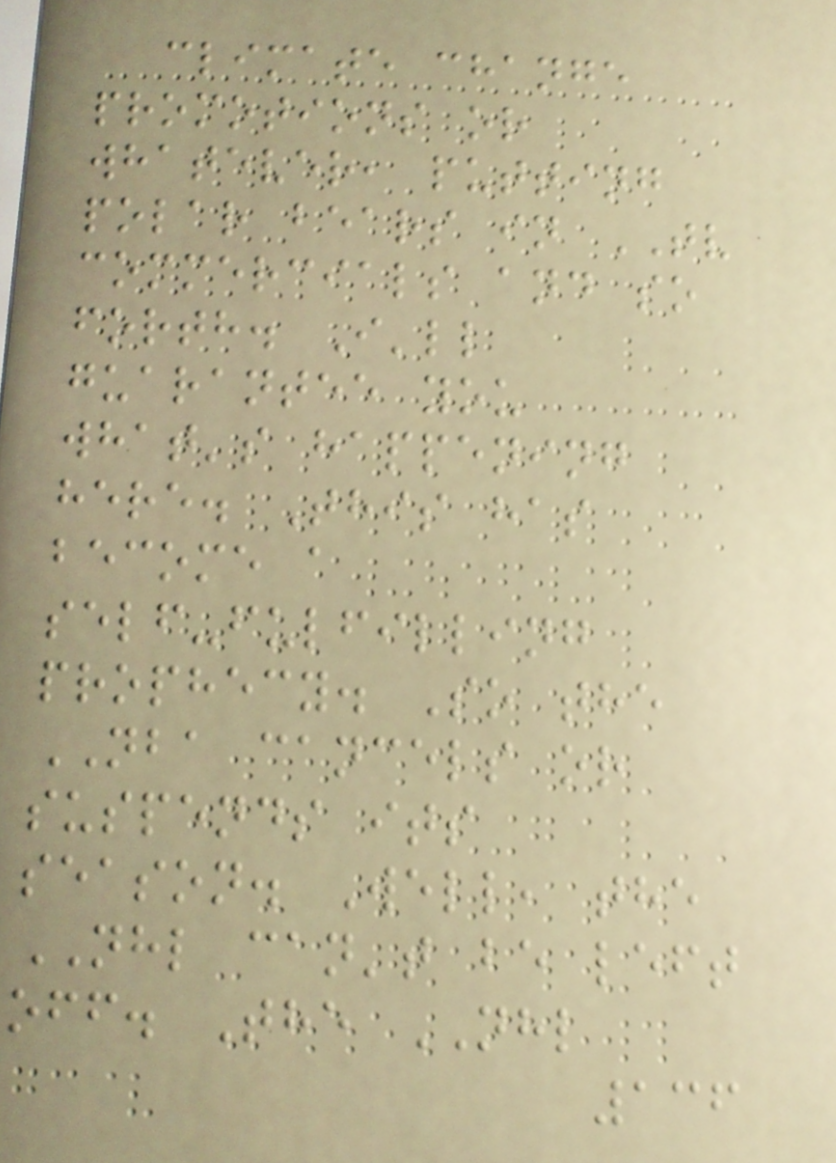climate change
promotions or
whatever, putting
polar bears in TV
commercials and so
forth. I'll
guarantee you
what's happening
here. This has
become a
self-fulfilling
prophecy. So the
NBA cancels or
suspends its
season. Well, the
NHL can't be left
off. The NHL
136
